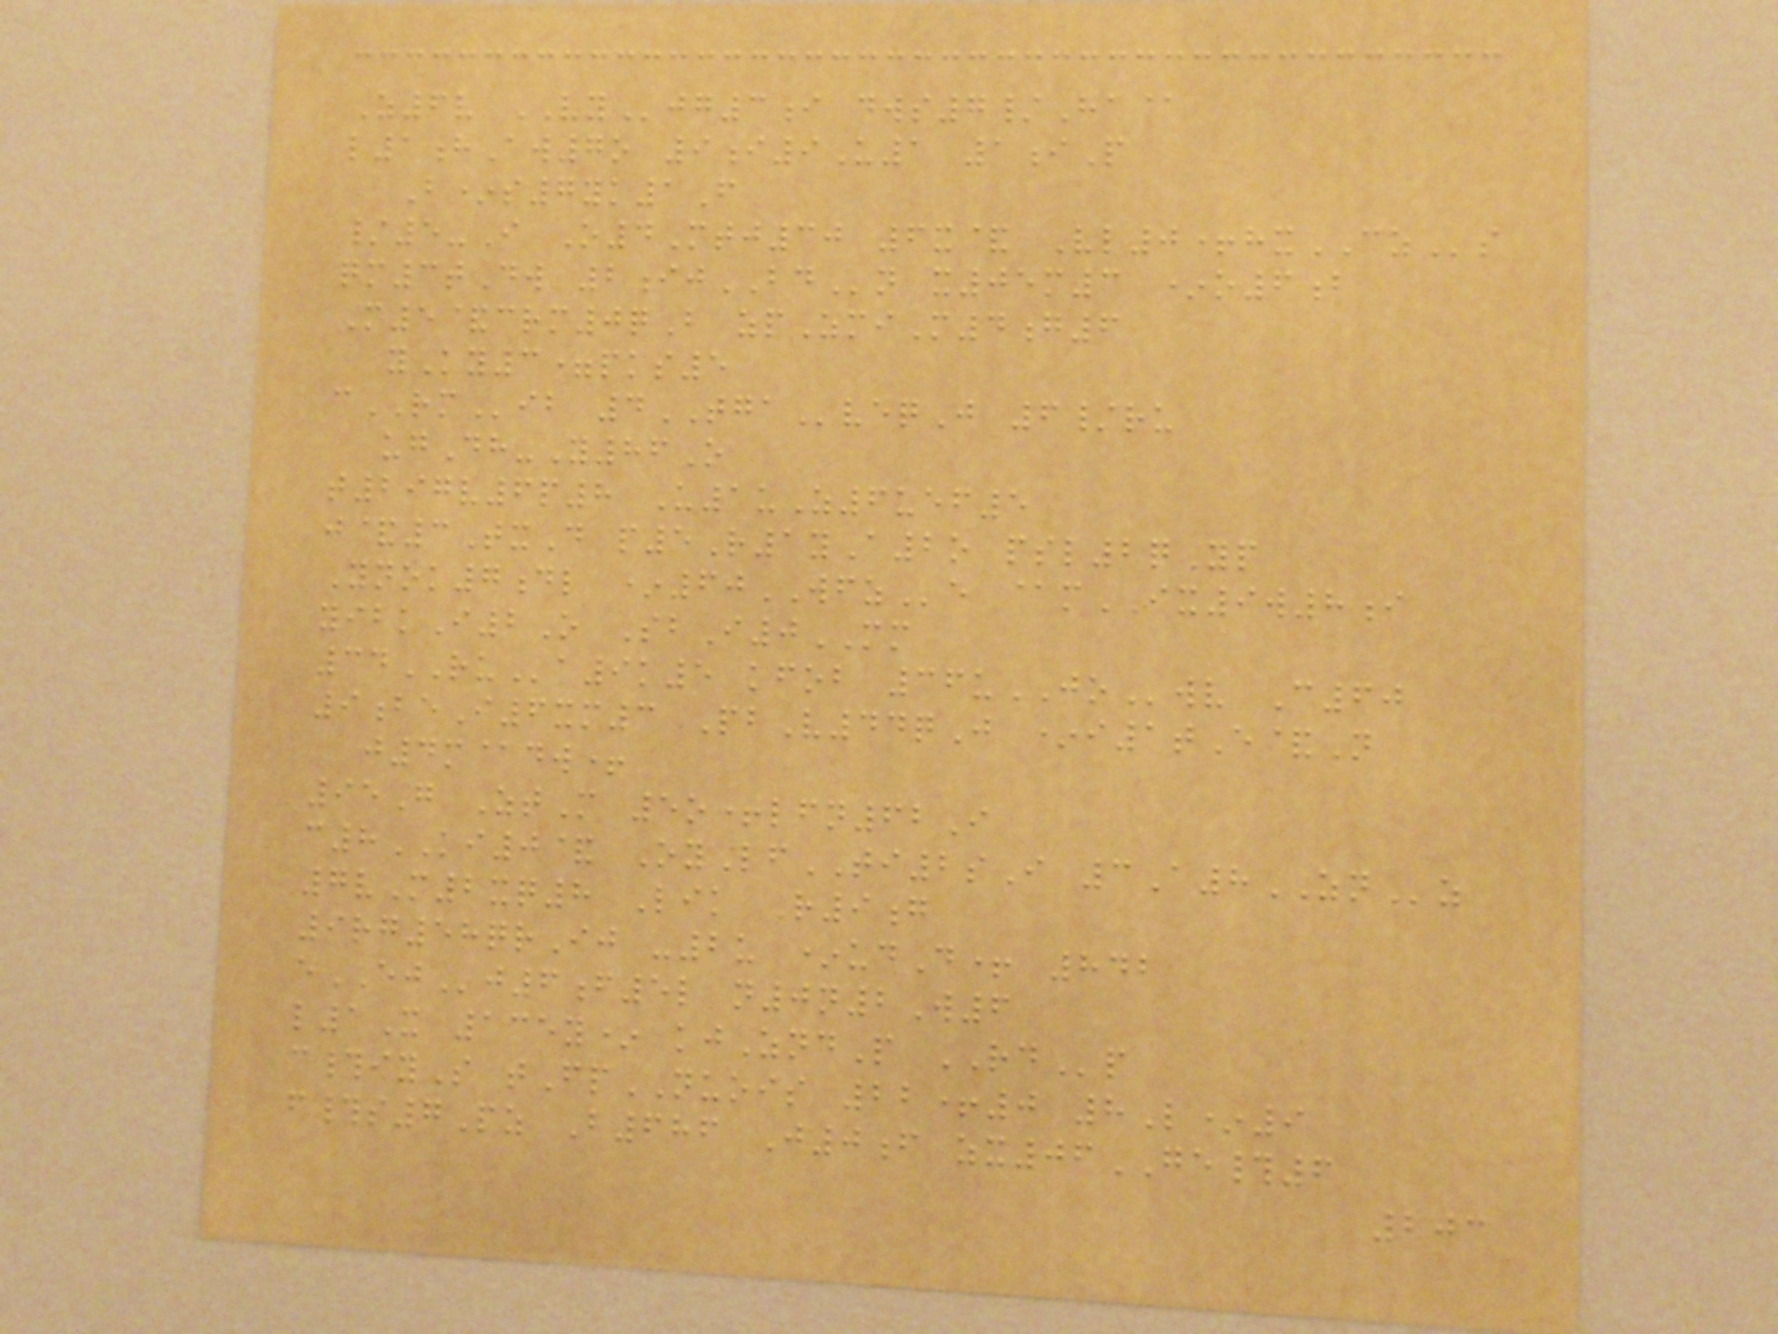Z6v VYjg3i dws7/Ha@
l1hAw7o 9i9U1 1iP
B*s7yk1F
/5-I O4Mtj30 6x& Vl0+hxCZs
qm3tDw 2ijBDn x05m3 *o6b
M5&crm0qB zpZmiM4g6
yKy3=pks5
cRMib 4TGAveqJ 6/ru
ugDh-Y86O
t297v6p8 U1uZ6uef5
j&3TxD p5R1yA2o psl2qYp
Ynok7dl *60WFZe @mIX9w8i
yibkI2O SbI0MM
34RUa9k5 kfob 36uJOwv C60
9beI6xm3 PbV44qJ *i1tE&N
j4m@dw+
95G ZtM 5o+lfn62I
c8KI0& OyLfTI2sI 3A8ZNz
7vM2xq8 Lik R9g
9rg58qrIj -2u *udD+ 842
eEJj6f5l n0n2W6
l1X 135y* kjZndP RDp
c#iyS tFpNUOIS 22+0 8L*9
f#s7Pz B686 J0f zx06GE#6
203
